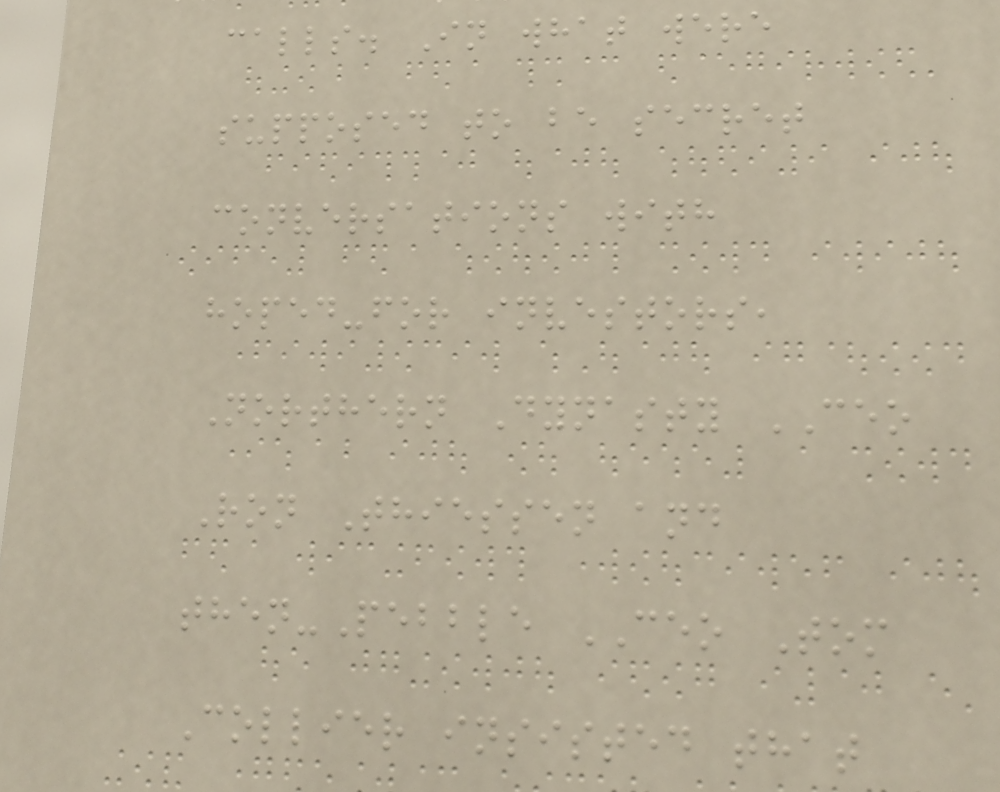calls. In what were
supposed to be secret
conversations with
hoped-for investors,
Northern Dynasty CEO
Ron Thiessen and
then-Pebble CEO Tom
Collier insisted that
